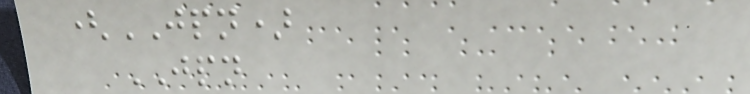(JPN)
JPN
